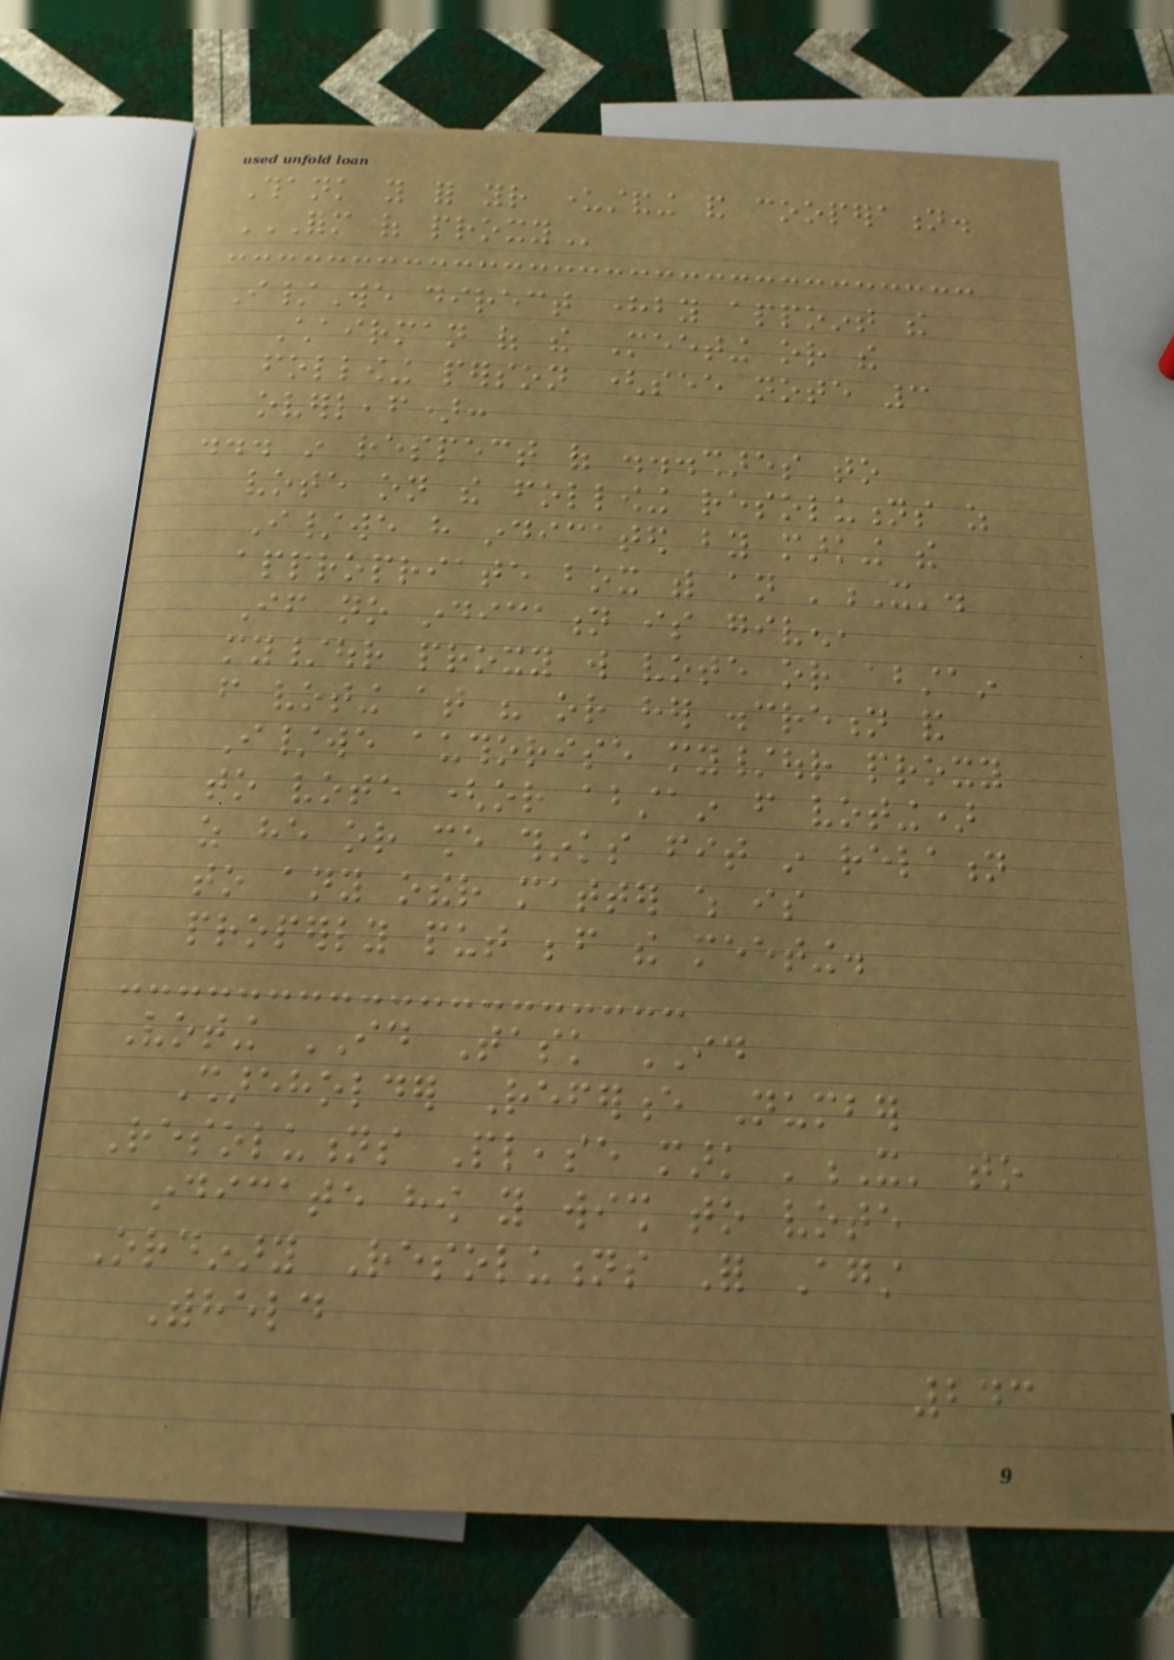Thank you for your understanding and cooperation.
FORM OF PROXY
I/We direct hereby appoint the
Chairman of the Meeting or the
following person (see note 3
overleaf):
... in respect of ...shares to
vote on the following resolutions as
I/we have indicated by marking the
appropriate box with an 'X'.
If no indication is given,
my/our proxy will vote or abstain
from voting at his or her discretion and
I/we authorise my/our proxy
to vote (or abstain from voting)
as he or she thinks fit in relation
to any other matter which is
properly put before the meeting.
Voting ID Task ID
Shareholder Reference Number
Resolutions Please mark 'X' to
indicate how you wish to vote
Ordinary Resolutions For Against
Withheld
243
